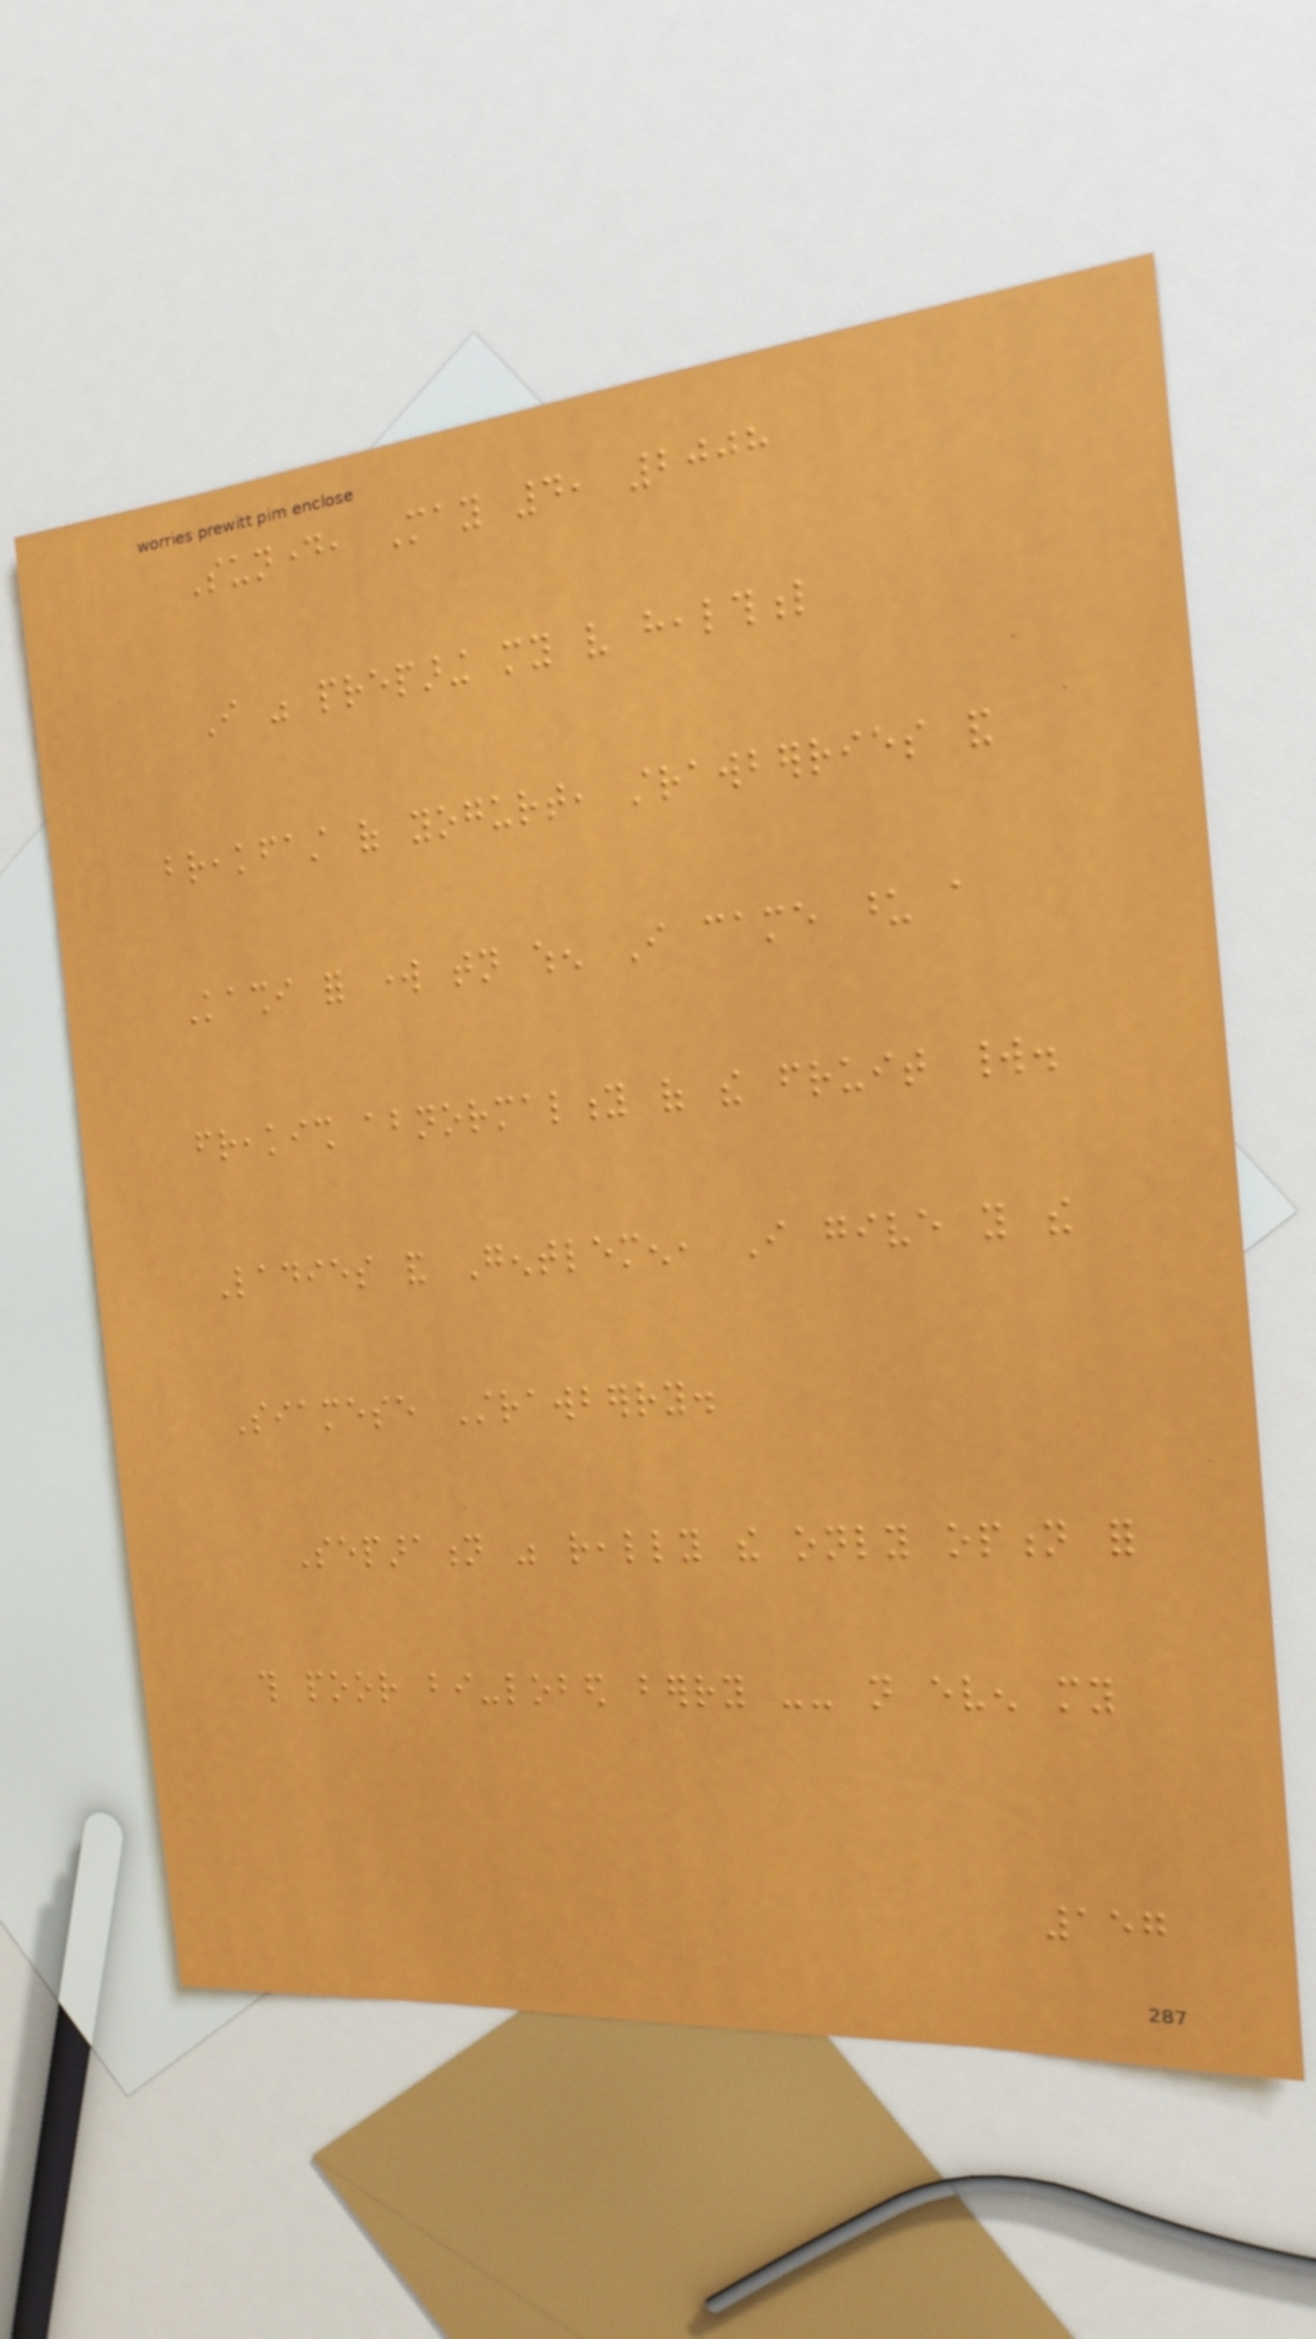Sunday, May 4, 2008
I was preparing my very healthful
breakfast of yogurt, strawberries and
Kashi for work tonight when I came upon a
freakish abnormality of the fruit world.
Ladies and Gentlemen, I give you the
Siamese Strawberry.
Separation was really the only option for
this poor bi-lobed berry -- not even my
157
